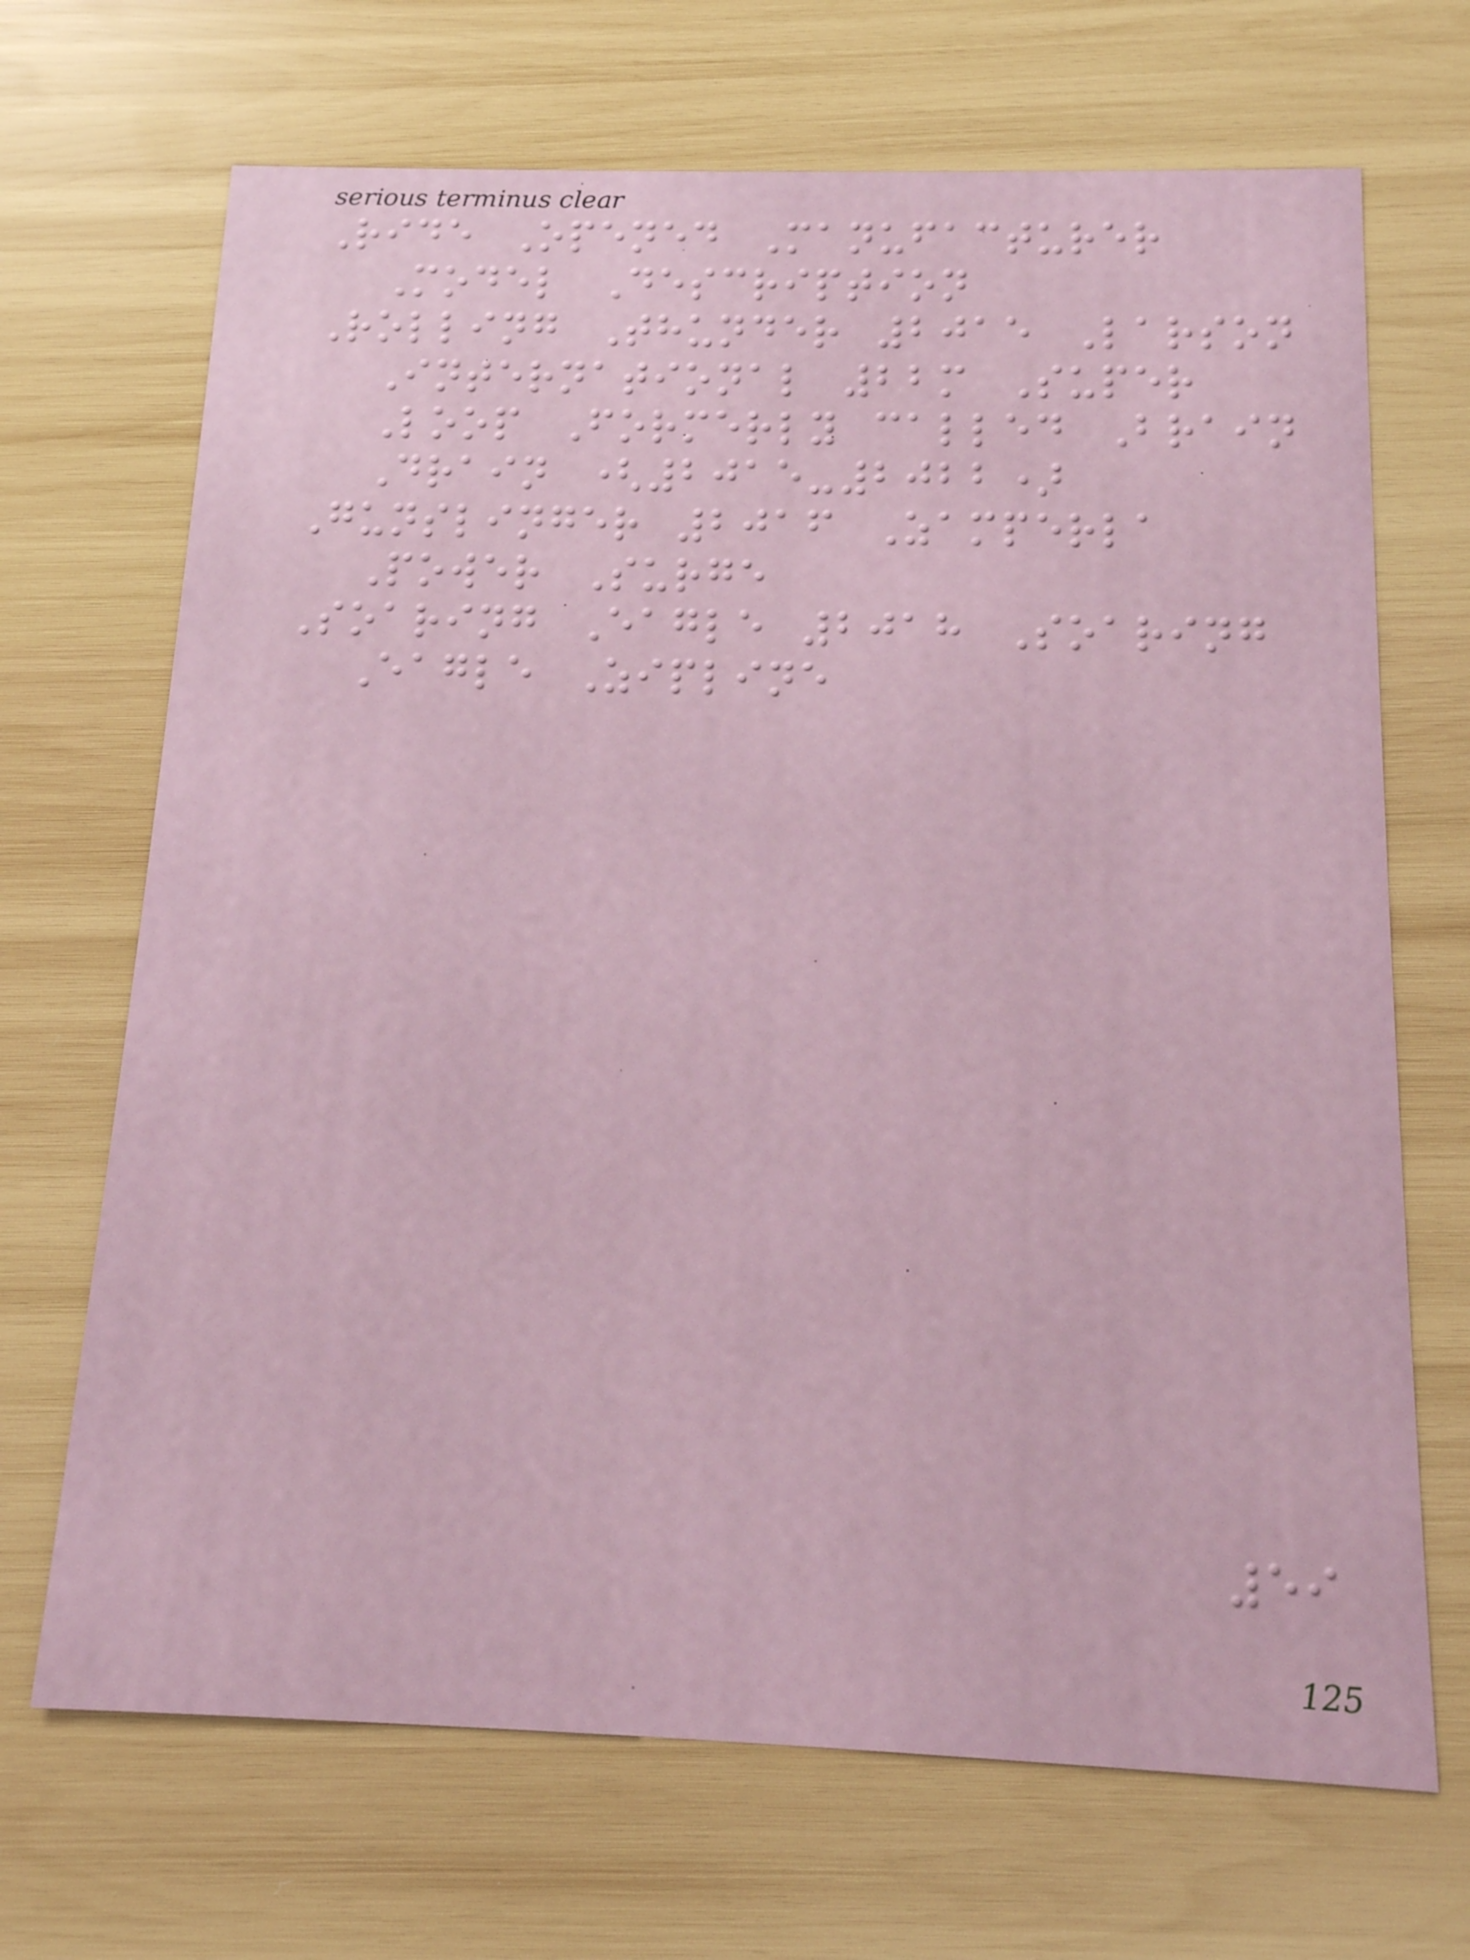Ride Opened Manufacturer
Model Description
Rolling Thunder 2015 Larson
International 22m Super
Loop Formerly called Brain
Drain (2015-2022)
Gunslinger 2016 Zamperla
Power Surge
Soaring Eagle 2018 Soaring
Eagle Zipline
59
